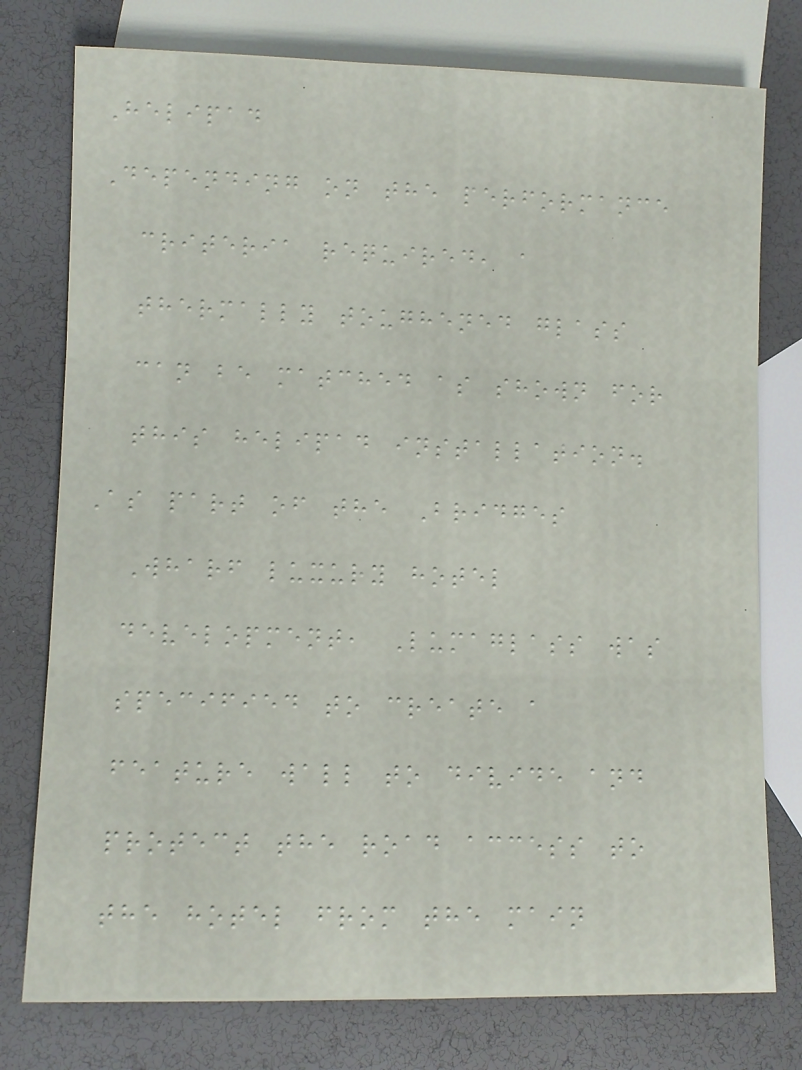Helipad
Depending on the performance
criteria required, a
thermally toughened glass
can be matched as shown for
this helipad installation.
As part of the Bridges
Wharf luxury hotel
development, Lumaglass was
specified to create a
feature wall to divide and
protect the road access to
the hotel from the main
